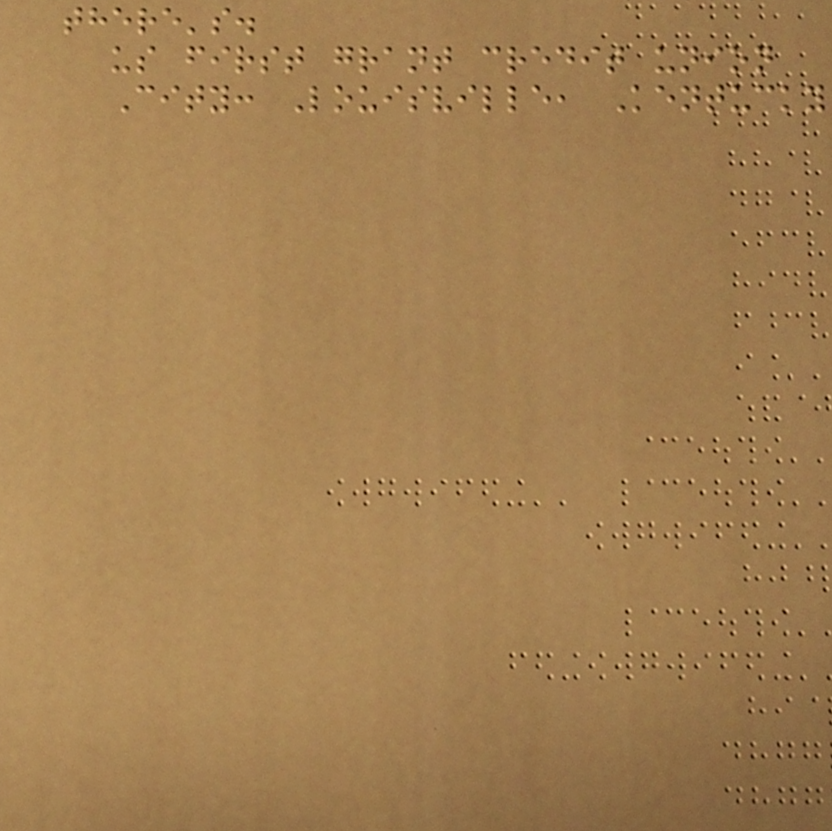there's.
us first grant credit union
City: Louisville, Kentucky
